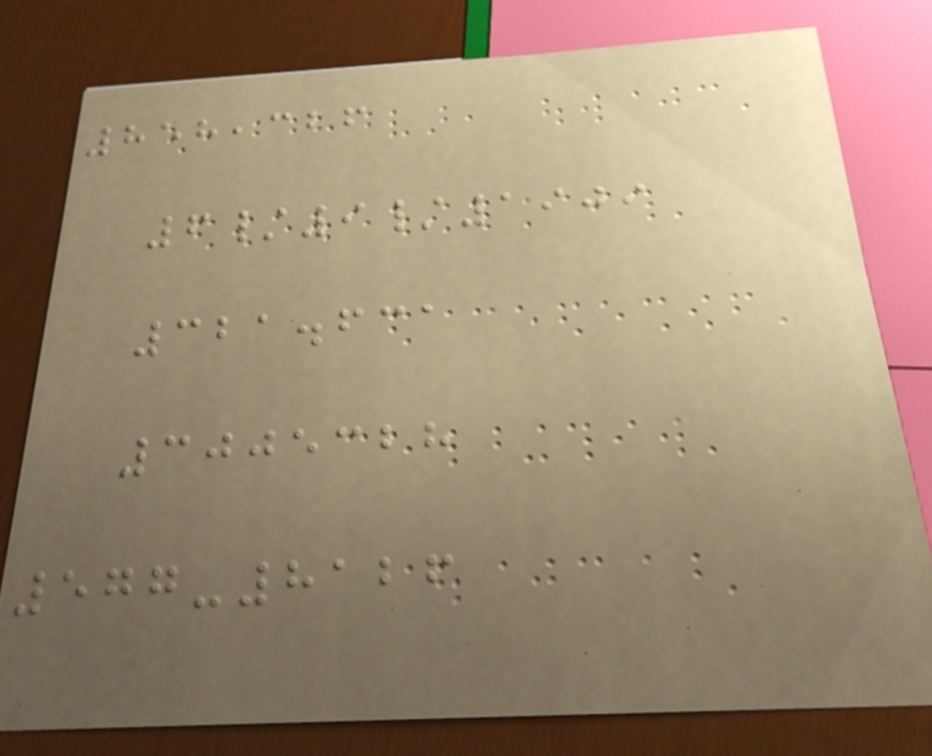858,326
6/9/1909
321.631
3005328
577-8126
